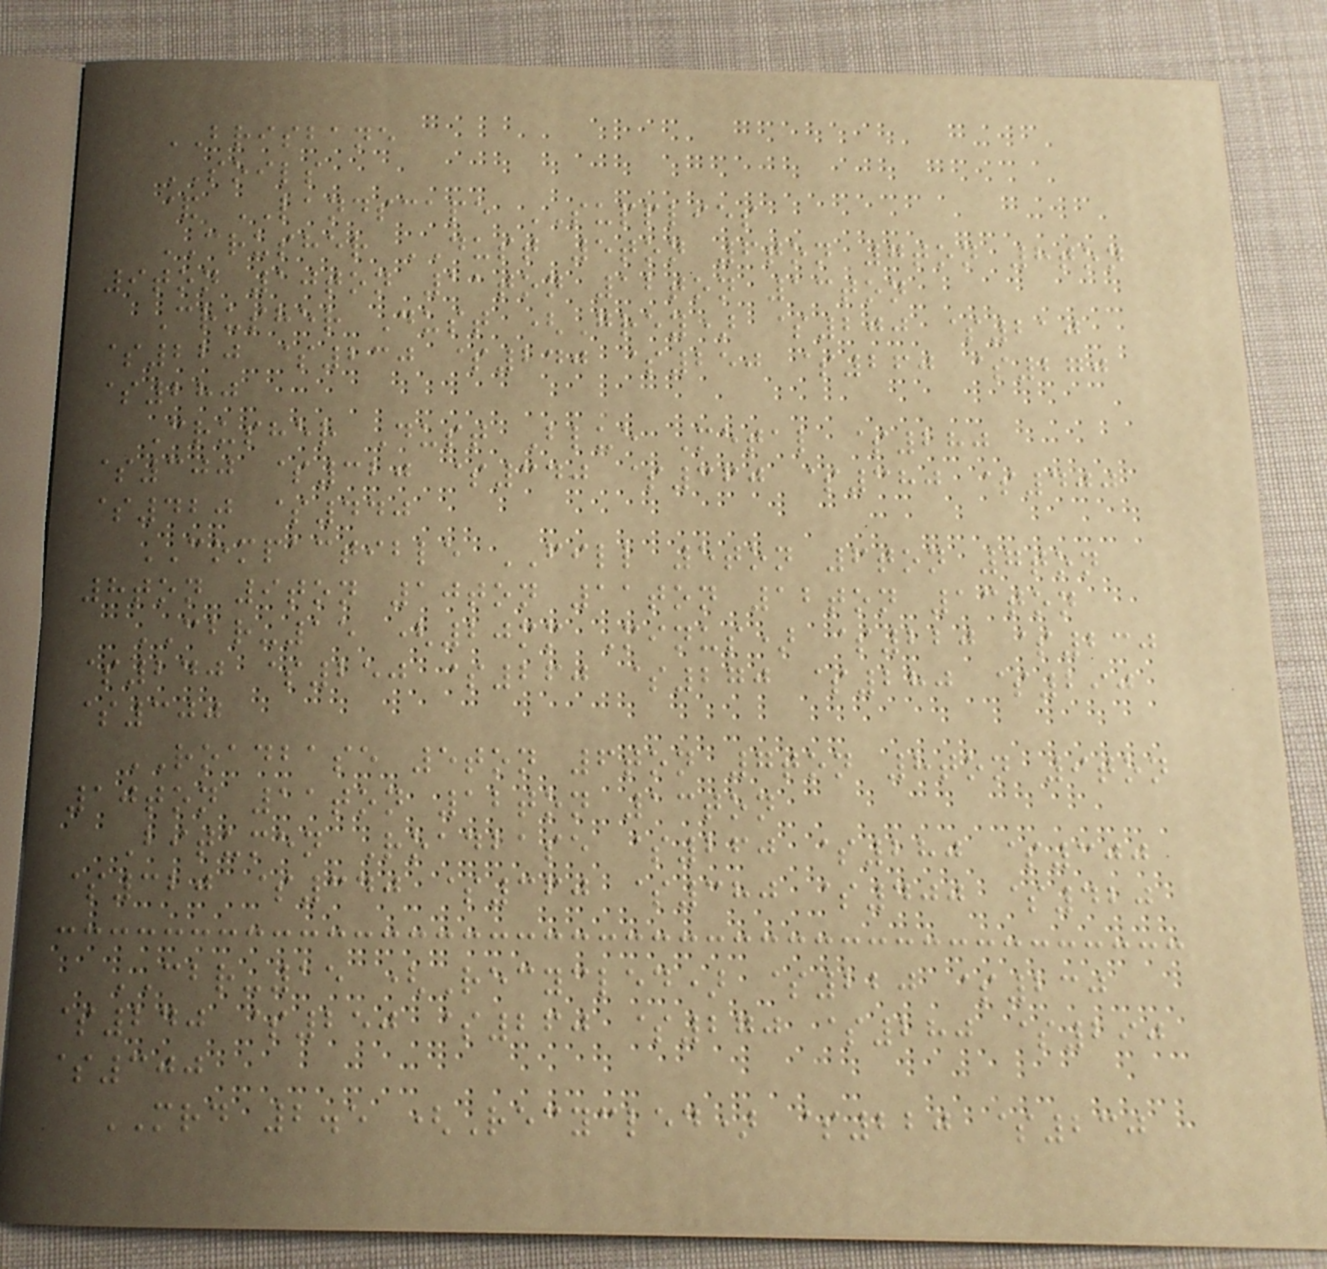BRISBANE
SOILS
& LANDSCAPE SUPPLIES
CRUSHER DUST 5ton 6ton 7ton 8ton
9ton 10ton 11ton 12ton 13ton
Crusher Dust (Grey) $200 $210
$220 $230 $240 $250 $260 $270
$280
Crusher Dust Blue Metal $280
$300 $320 $340 $360 $380 $400
$420 $440
COMPACTIBLE FILL 5ton 6ton 7ton
8ton 9ton 10ton 11ton 12ton 13ton
CBR-15 (20mm Minus) $220 $230
$240 $250 $260 $270 $280 $290
$300
ROADBASE 5ton 6ton 7ton 8ton 9ton
10ton 11ton 12ton 13ton
Bitumen Roadbase $260 $280 $300
$320 $340 $360 $380 $400 $420
CBR-15 (Recycled) $220 $230
$240 $250 $260 $270 $280 $290
$300
MRD 2.5 (Recycled) $220 $230
